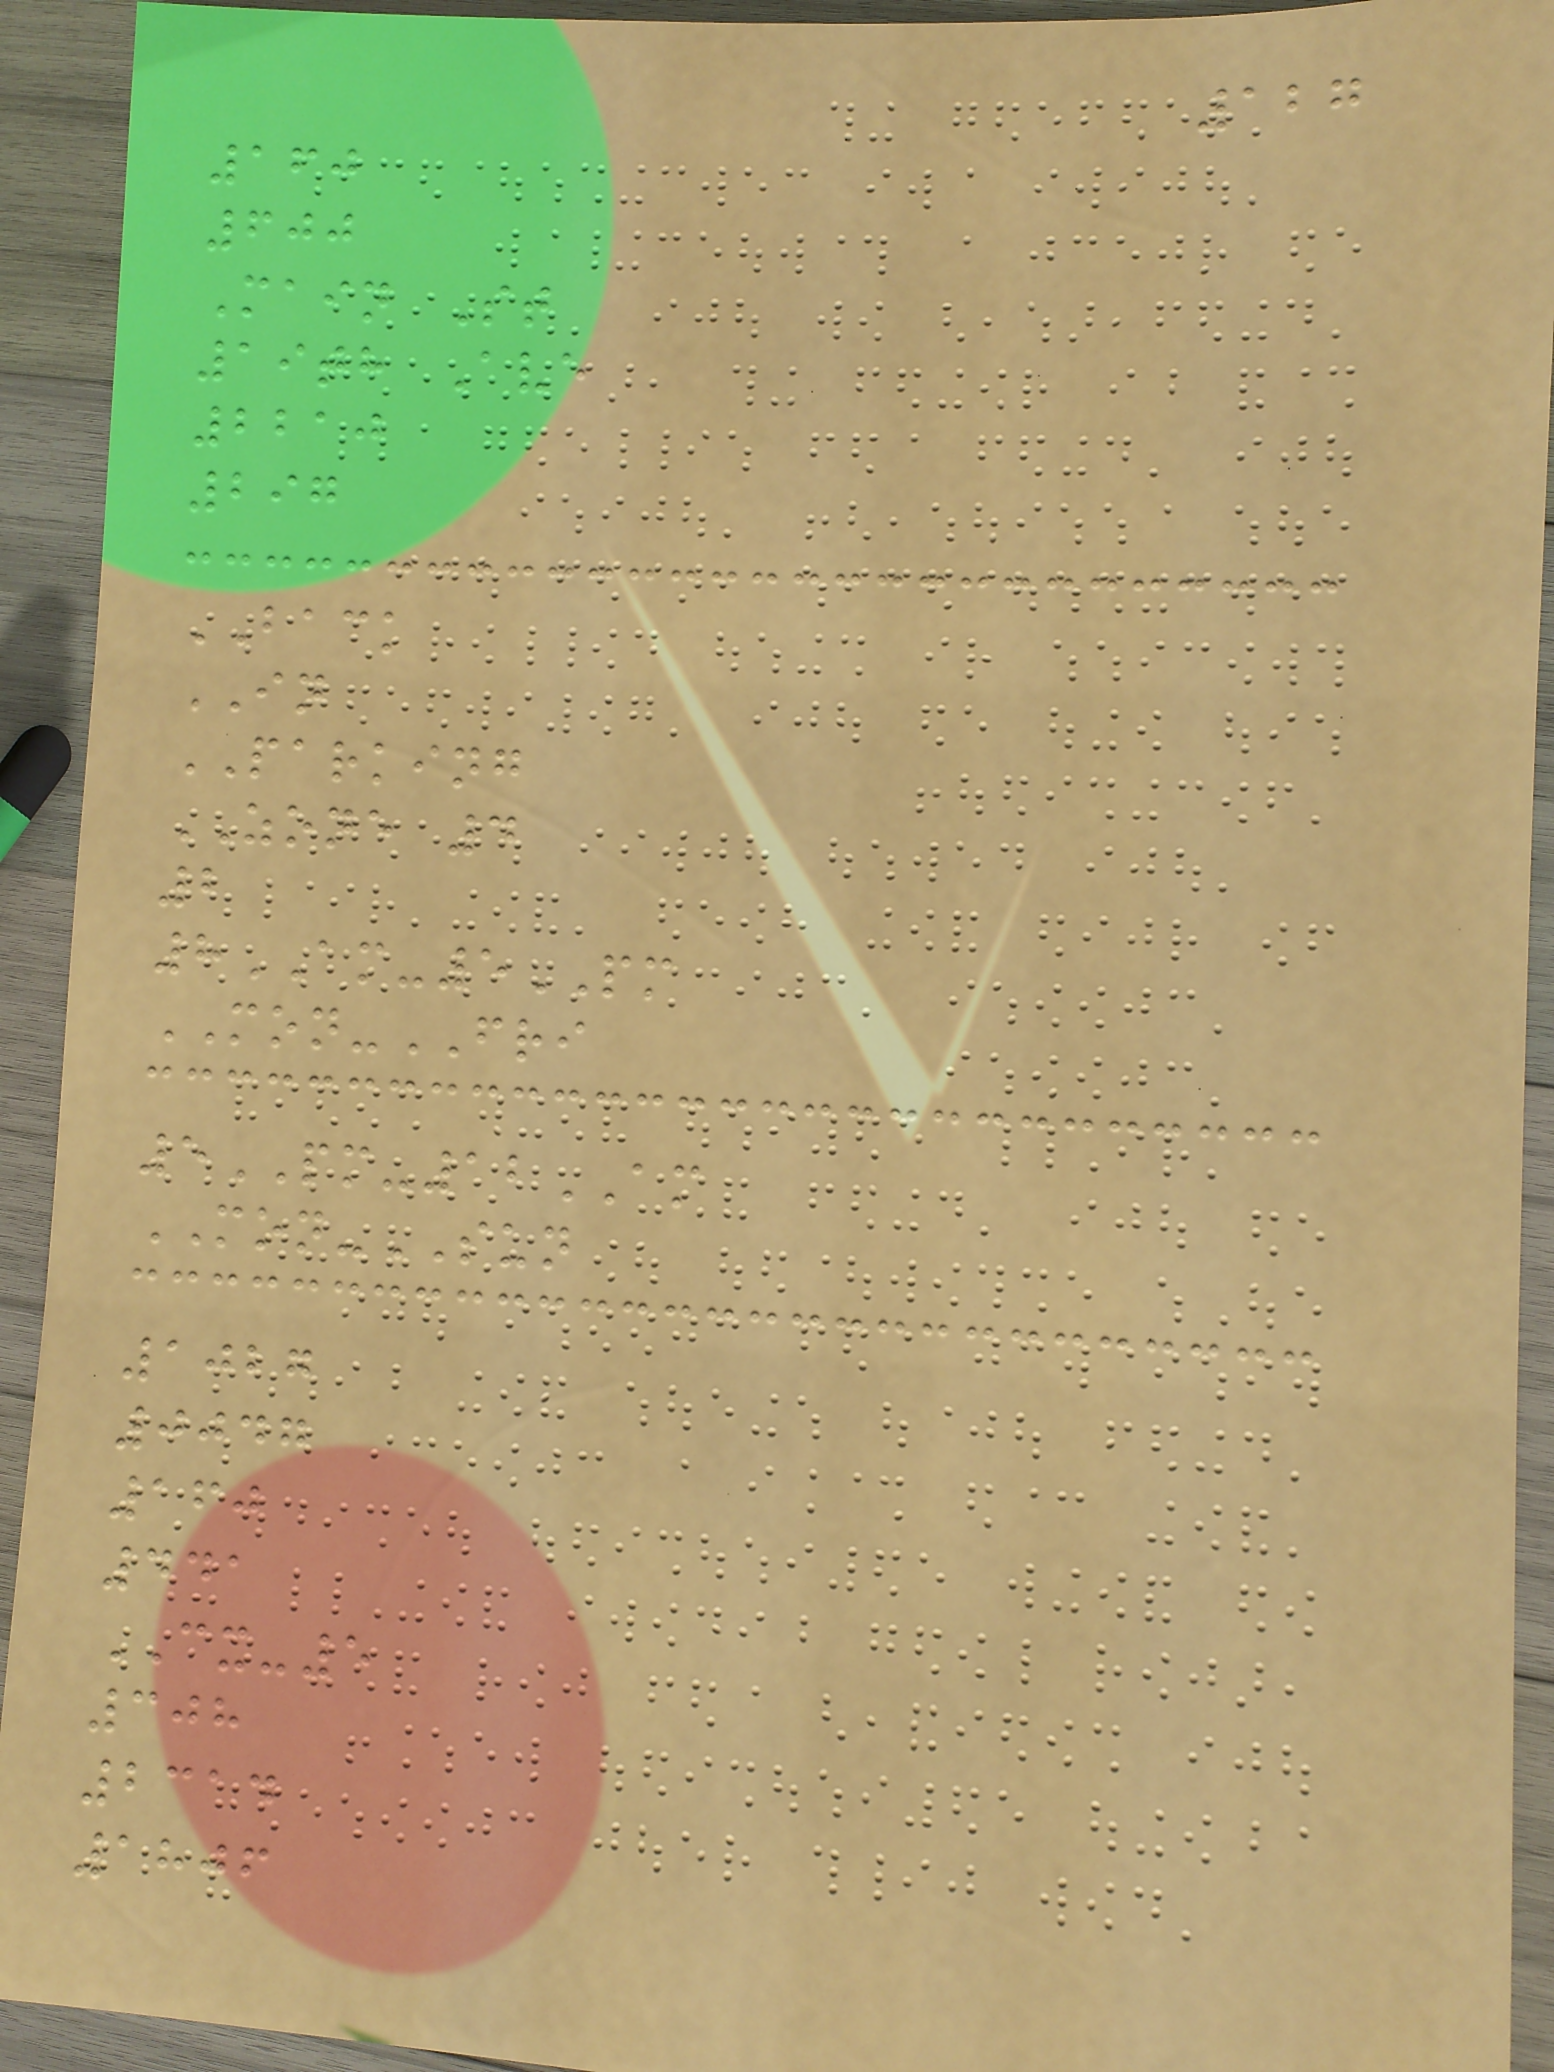127
160
600
Main St
19th Ave
2210
297
BACK
IN
PARKING
ZONE 4
2
8AM-5PM
MON-FRI
5PM-12AM
MON-SUN
1027
0047
160
441
CX-5
308
2314
1806
